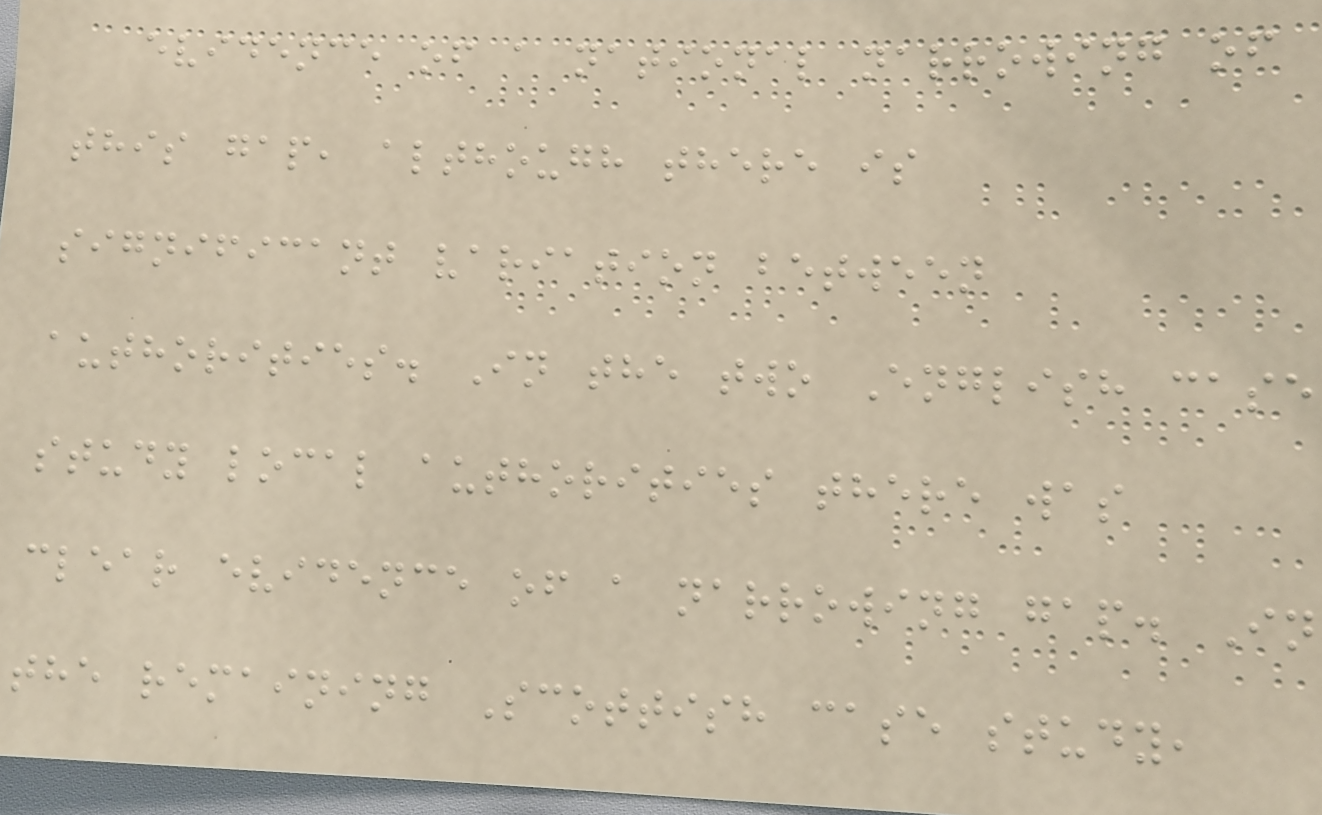evidence of a national narrowing of
this gap, although there is
significant variation between
authorities. In the two English case
study local authorities there was
clear evidence of a narrowing gap. In
the remaining Scottish case study,
